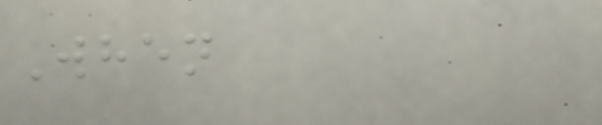When
